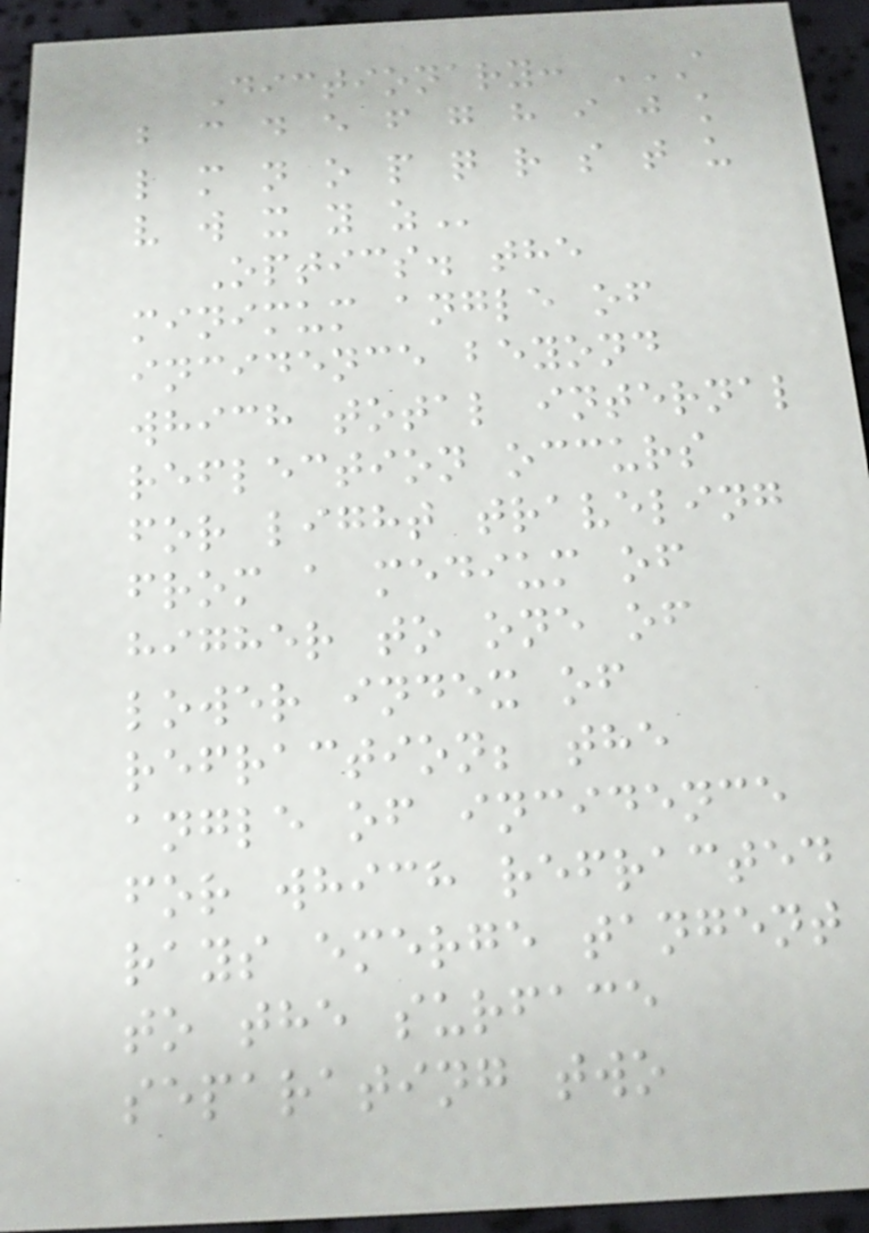Dictionary: A
B C D E F G H I J K
L M N O P Q R S T U
V W X Y Z
Optics. the
minimum angle of
incidence beyond
which total internal
reflection occurs
for light traveling
from a medium of
higher to one of
lower index of
refraction; the
angle of incidence
for which refracted
rays emerge tangent
to the surface
separating two
